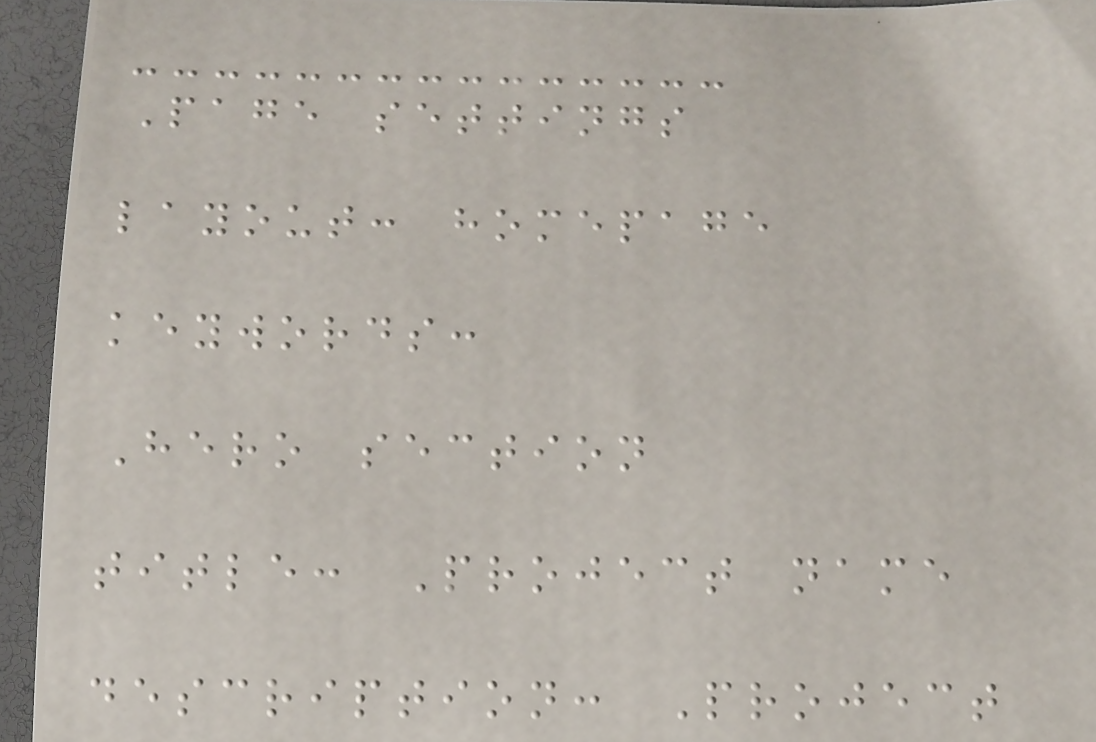Page settings
layout: homepage
keywords:
Hero section
title: Project name
description: Project
